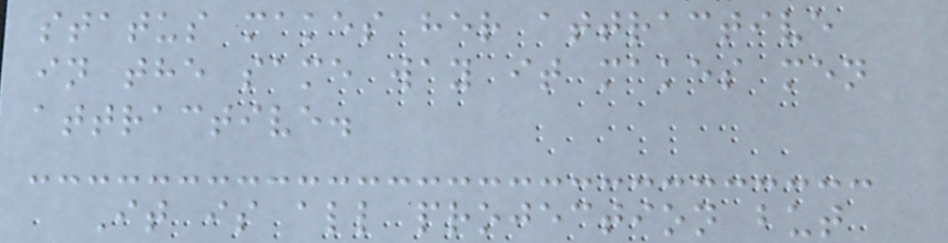status makes her attractive
in the same way it makes men
attractive.
It is all projection but
